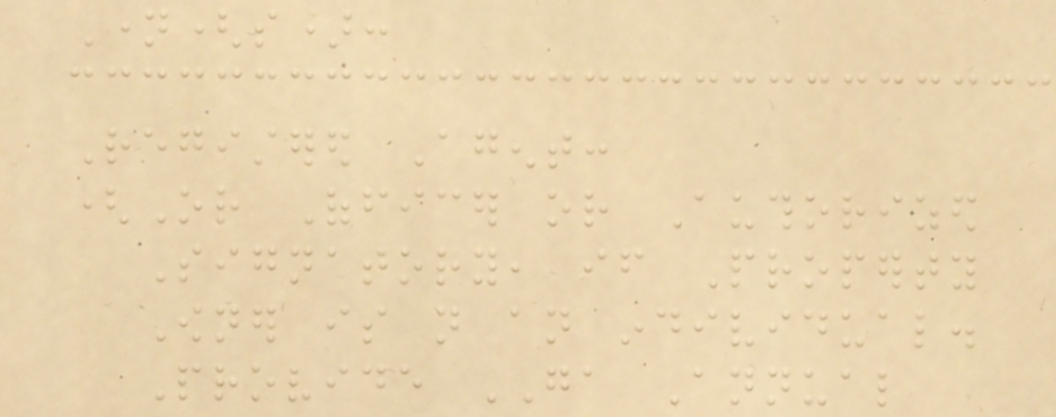Name(s):
Registered Agent:
(Or Officer or Authorized
Signatory, if Property
Owner is not an individual.
Provide GA Annual
